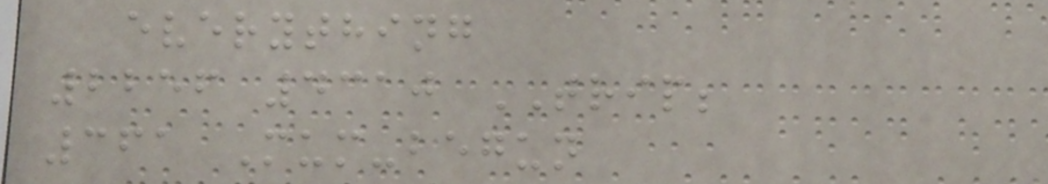everything
2256 4310 TRIP;
361 Mum-begun
